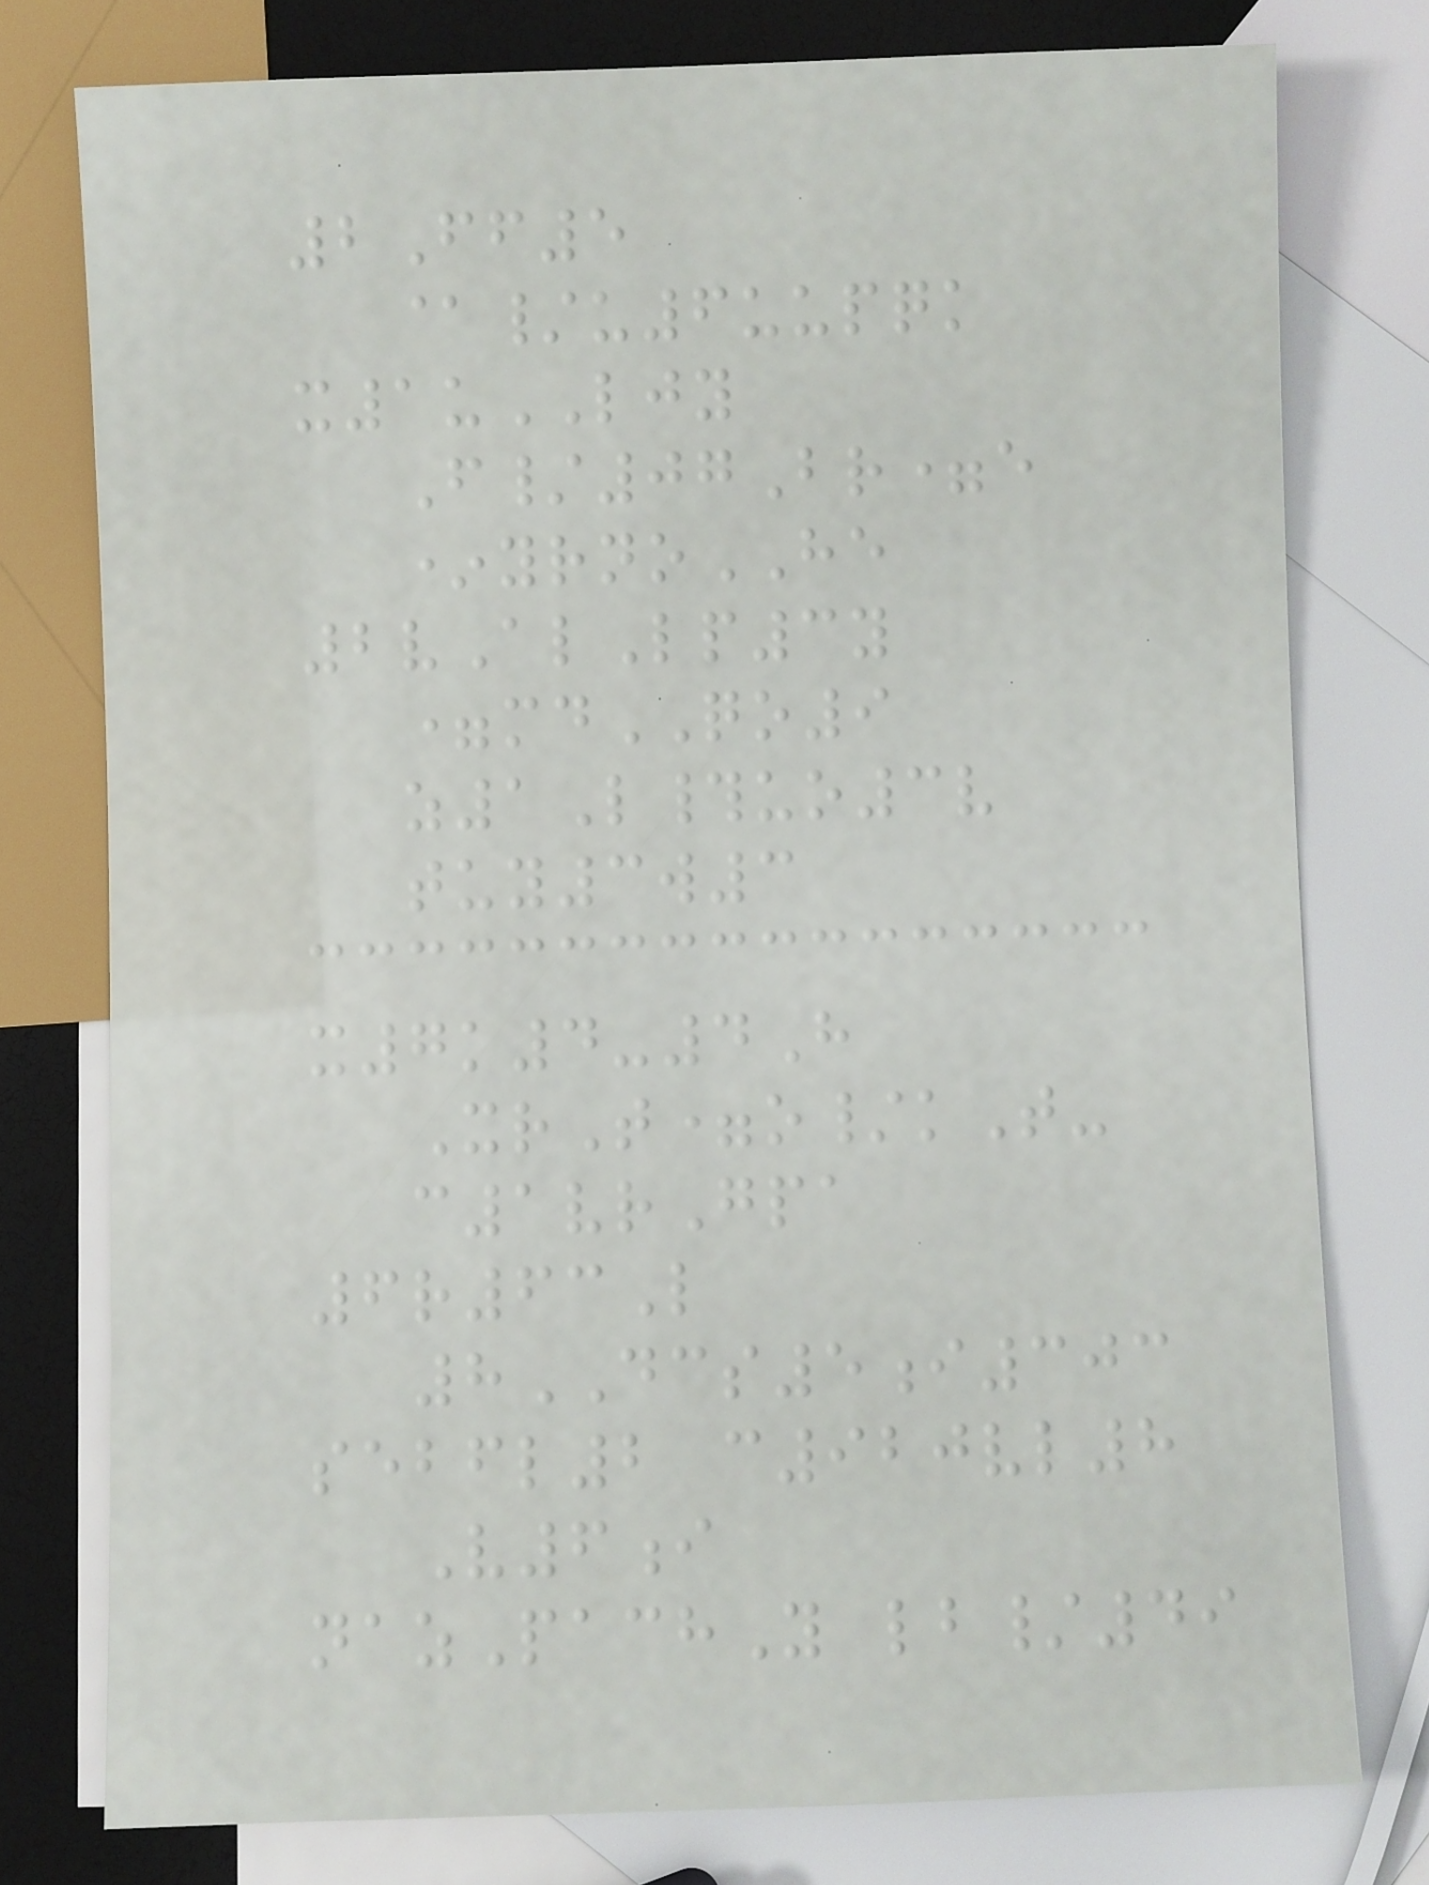2Ff5
@/u6uupqk
x1uLJY
F/07Br=e
*yrnoHE
2vAlLp3y
=mdQO9
z1L#uo3v
tuy3w3
x7k4-4H
XrT=o/kT-
c1vrGpa
6r63L
8DCS5i303
sebfl2 c920vl8
V6i
nazPachY lb/49
